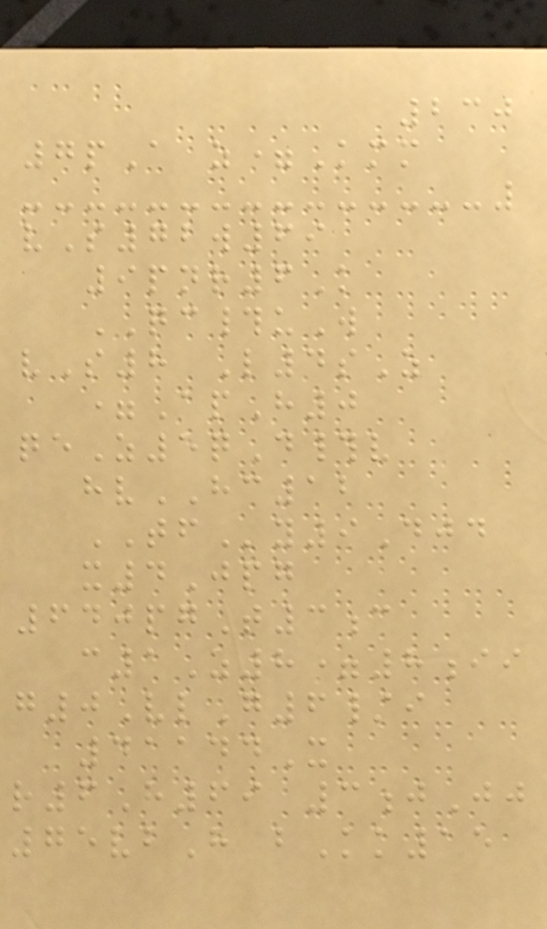230
7pA z=Kmm
vS72w69
9pnr6K
QC#uW
vS8 L4sZ
=ApH0
qeZ5qD#v
hvHC12
TFy9Djd
x4Jpg
640pgT3c
c1Z8=8ii
g0VlG6/i
41144X
r6H69 3jJj
75vbH bKk15
